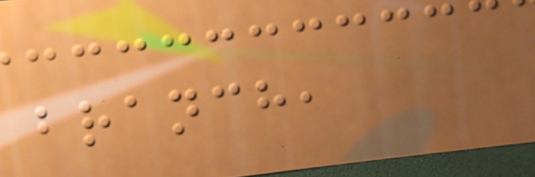branch,
